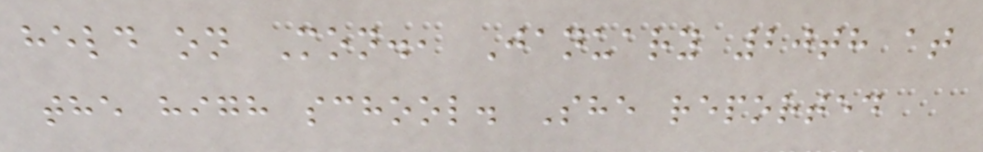held on Mon., January 20th at
the high school. She reported
